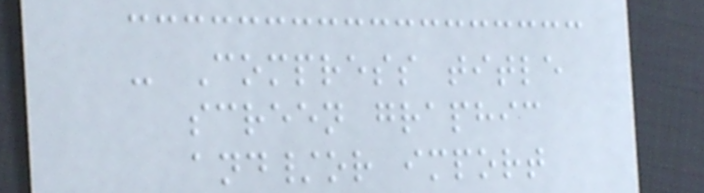- Compress title
screen graphic
and/or import
